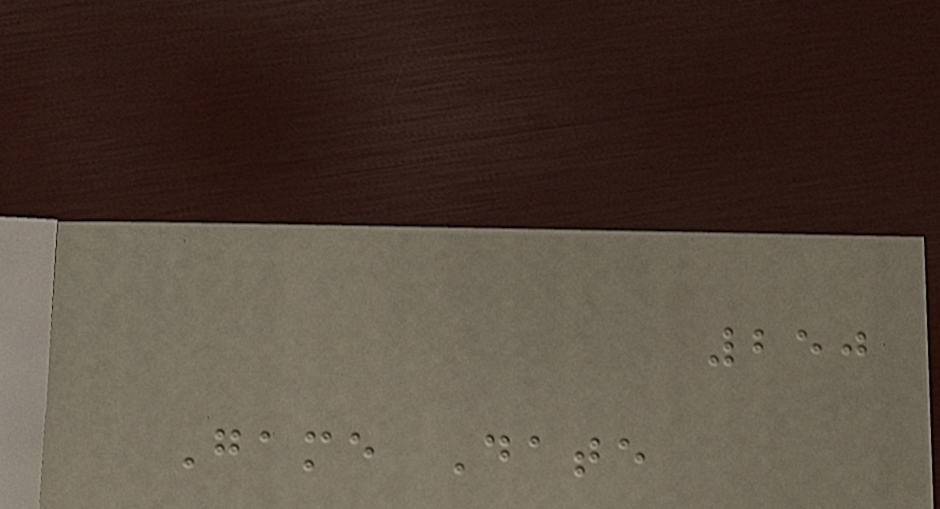250
Game Date
